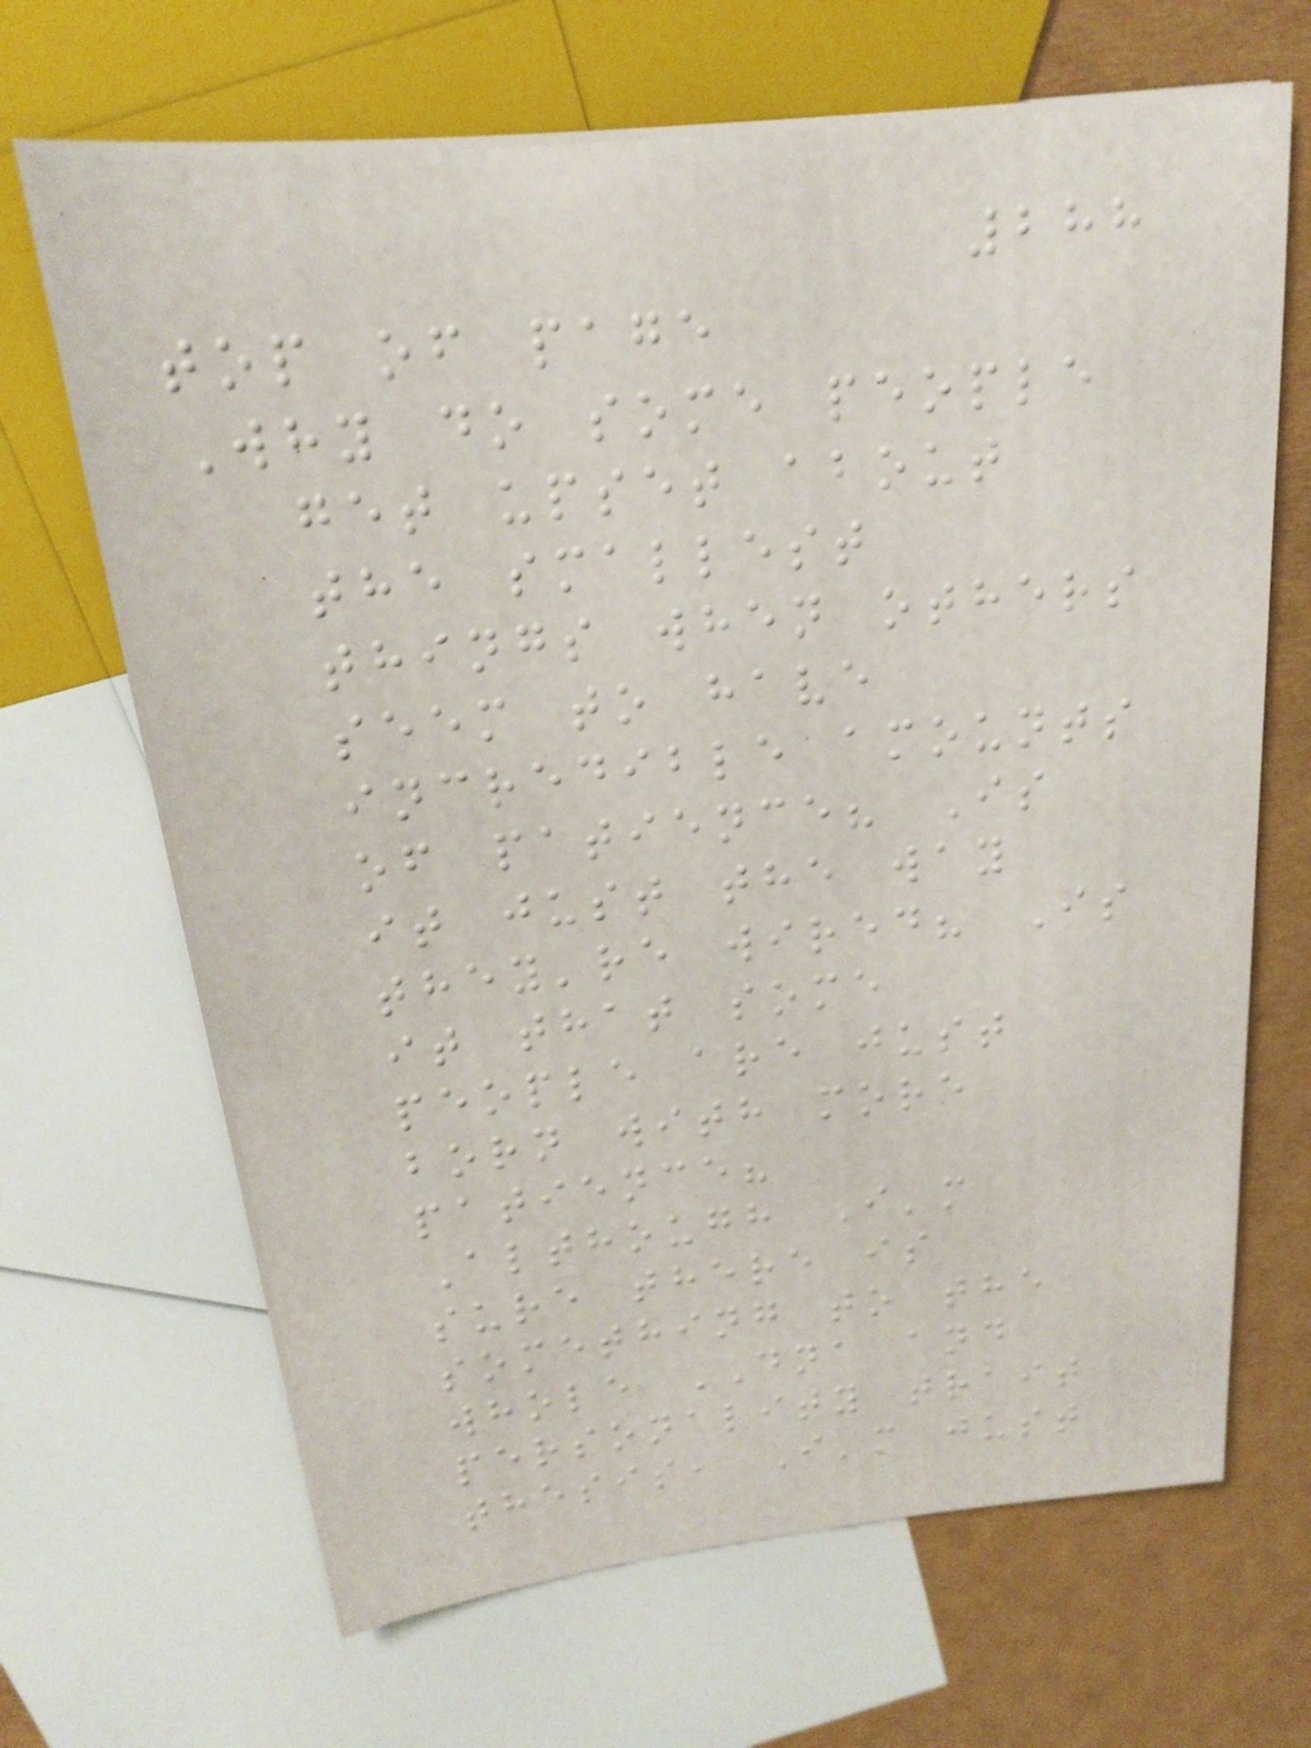288
top of page
Why do some people
get upset about
the smallest
things when others
seem to have
incredible amounts
of patience? Is
it just the way
they're wired? Is
it that some
people are just
born with more
patience?
Although I'm
sure there is
something to the
whole DNA and
personality trait
thesis, I'm just
